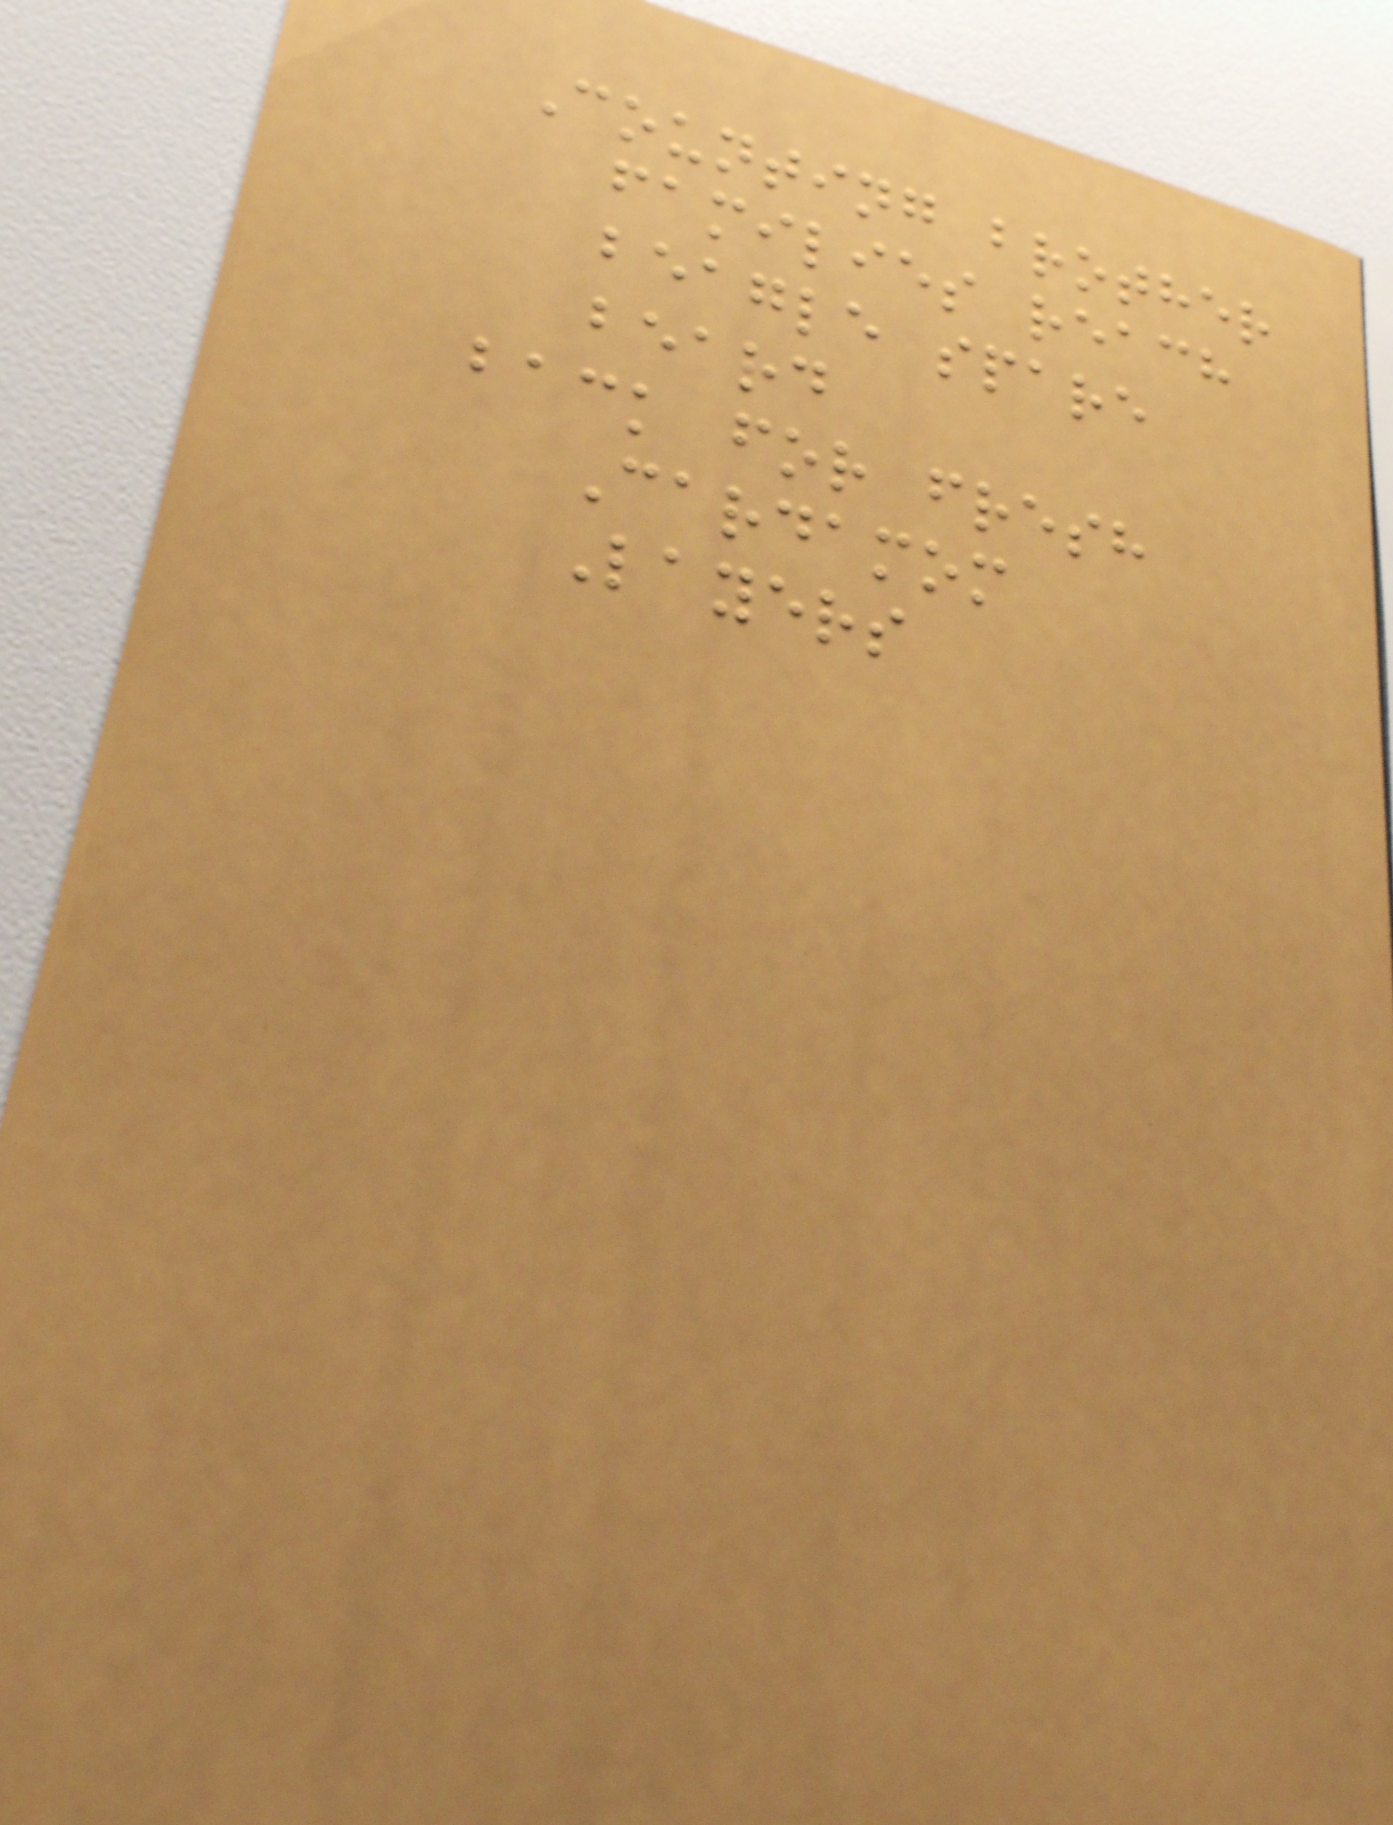Counting brother
families reach
beagle spare
beard
back for fresh
Cardamom
Layers
